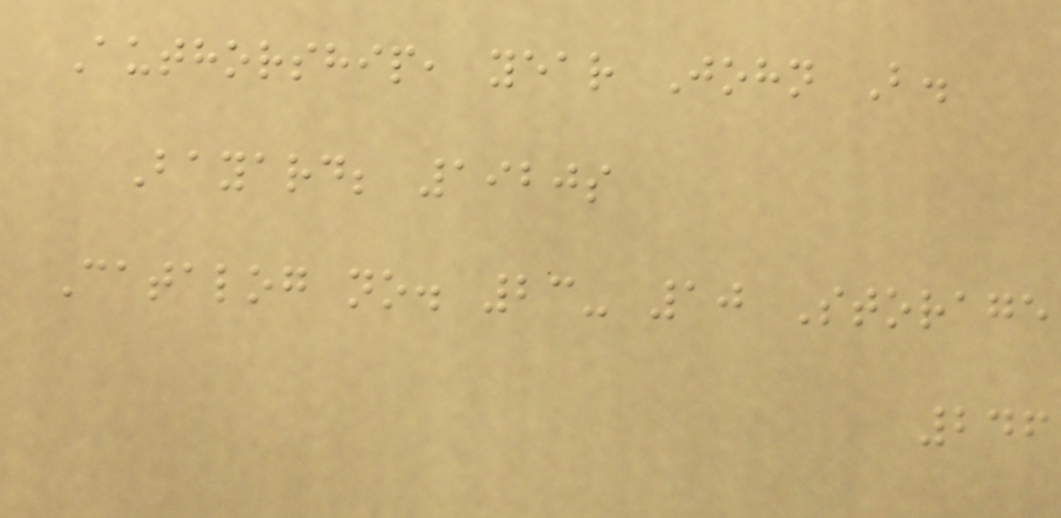Authorship, year John B.
Bayard; 1920s
Catalog no. 23- 10 Storage
246
